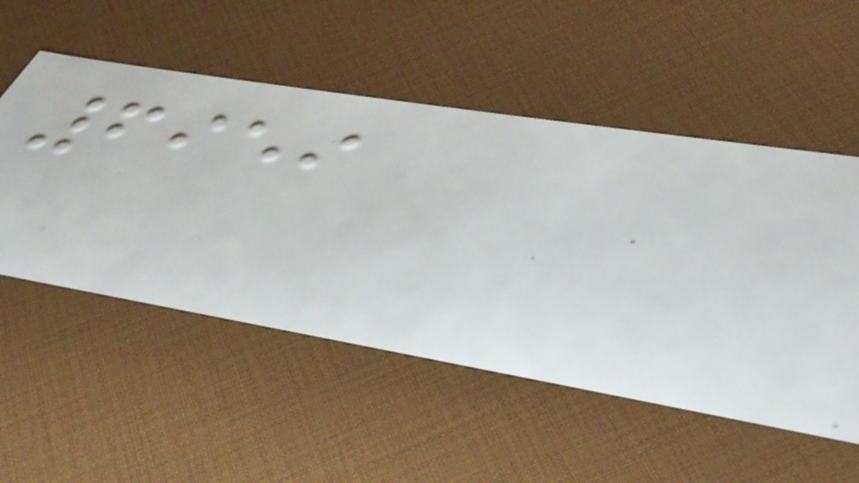6959
